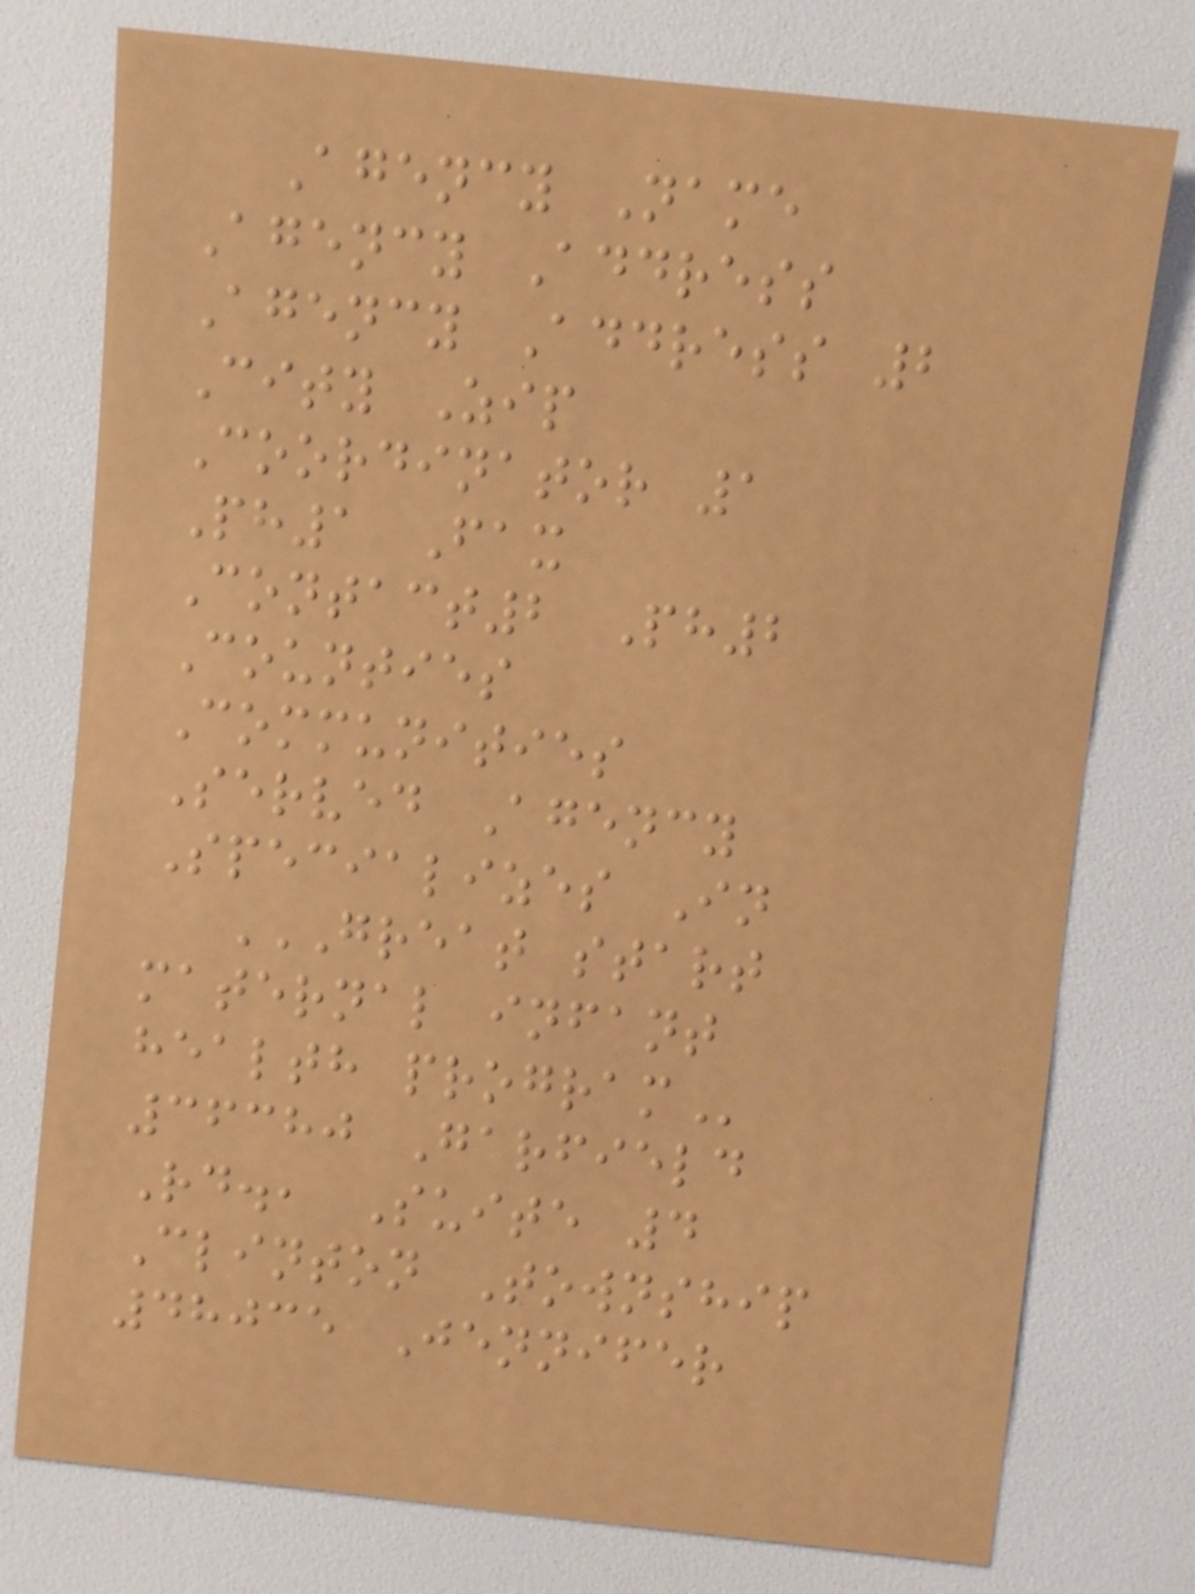Agency Name
Agency Address
Agency Address 2
City Zip
Coordinator 1
Ph1 Fax
Contact2 Ph2
Counties
Communities
Served Agency
Specializes In
GREAT START
MATERNAL INFANT
HEALTH PROGRAM
36380 Garfield
Rd., Suite 4
Clinton Township
48035 Jennifer
